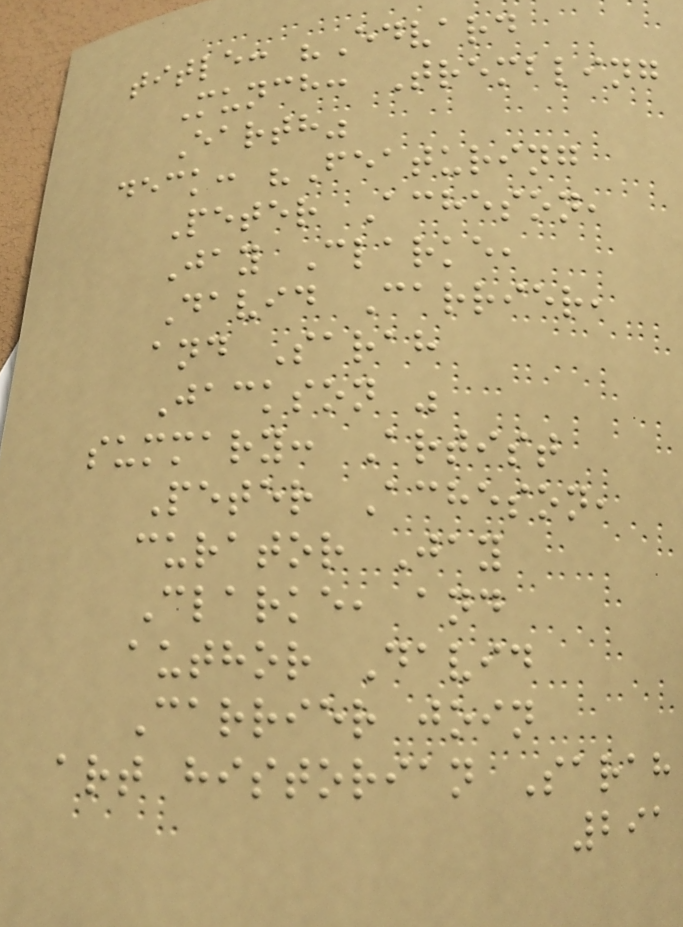title: "Edvard
Munch: Trembling
Earth"
deck: "Featuring
Peter Acheson,
Jay Clarke,
David Carrier,
and Sarah
Jackson "
summary: Artist
Peter Acheson,
curator Jay
Clarke, and
author David
Carrier join
art historian Sarah
291
